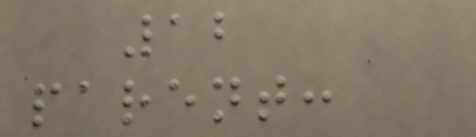12
parent:
